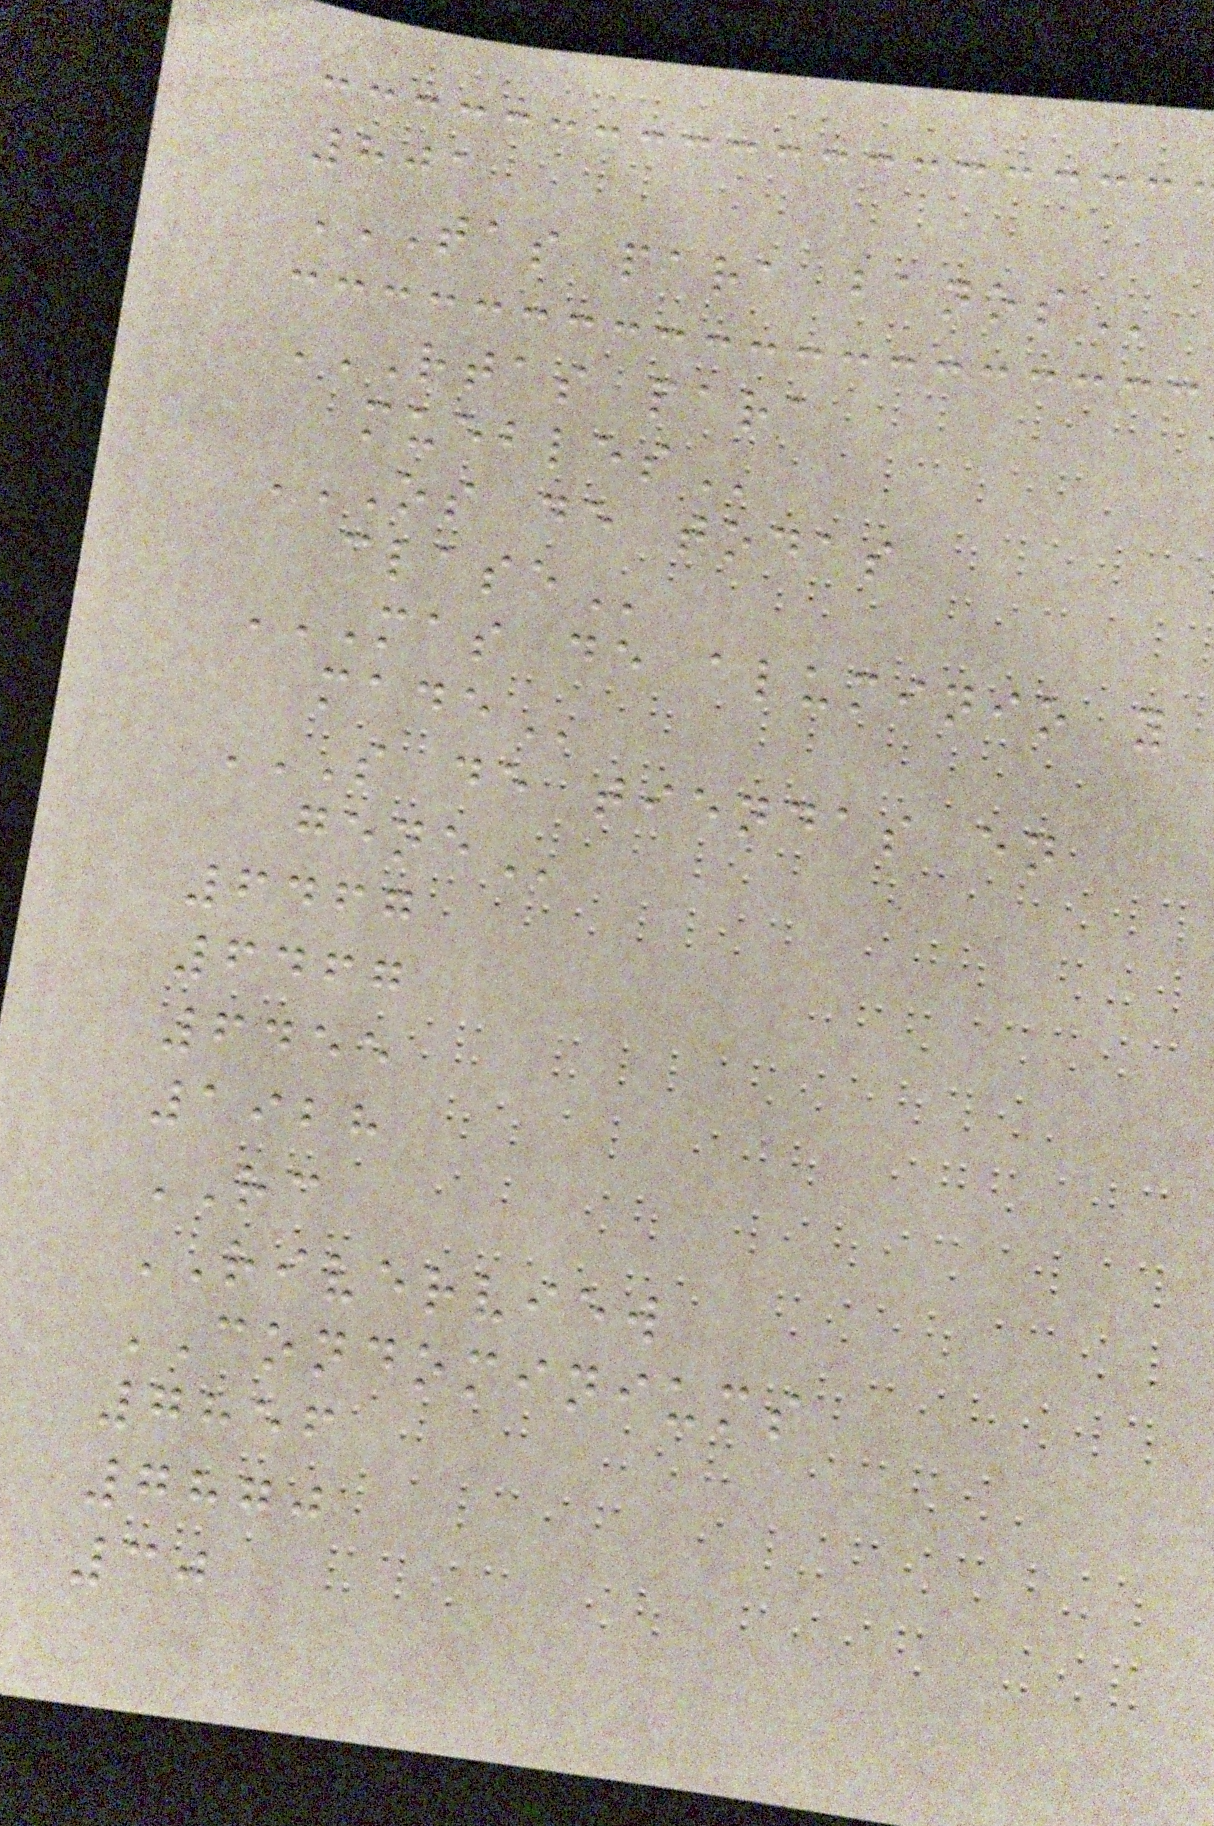801
TAS PARA BANOS
RTAS PARA
MUEBLES
OS DE TODAS
CLASE
MAS DE ALUMINIO Y
MADE
S DE TIENDAS EN
GENE
6467
6467
6455
1928
RC
RIVERVIEW
CONDOMINIUMS
7856
7870
30
